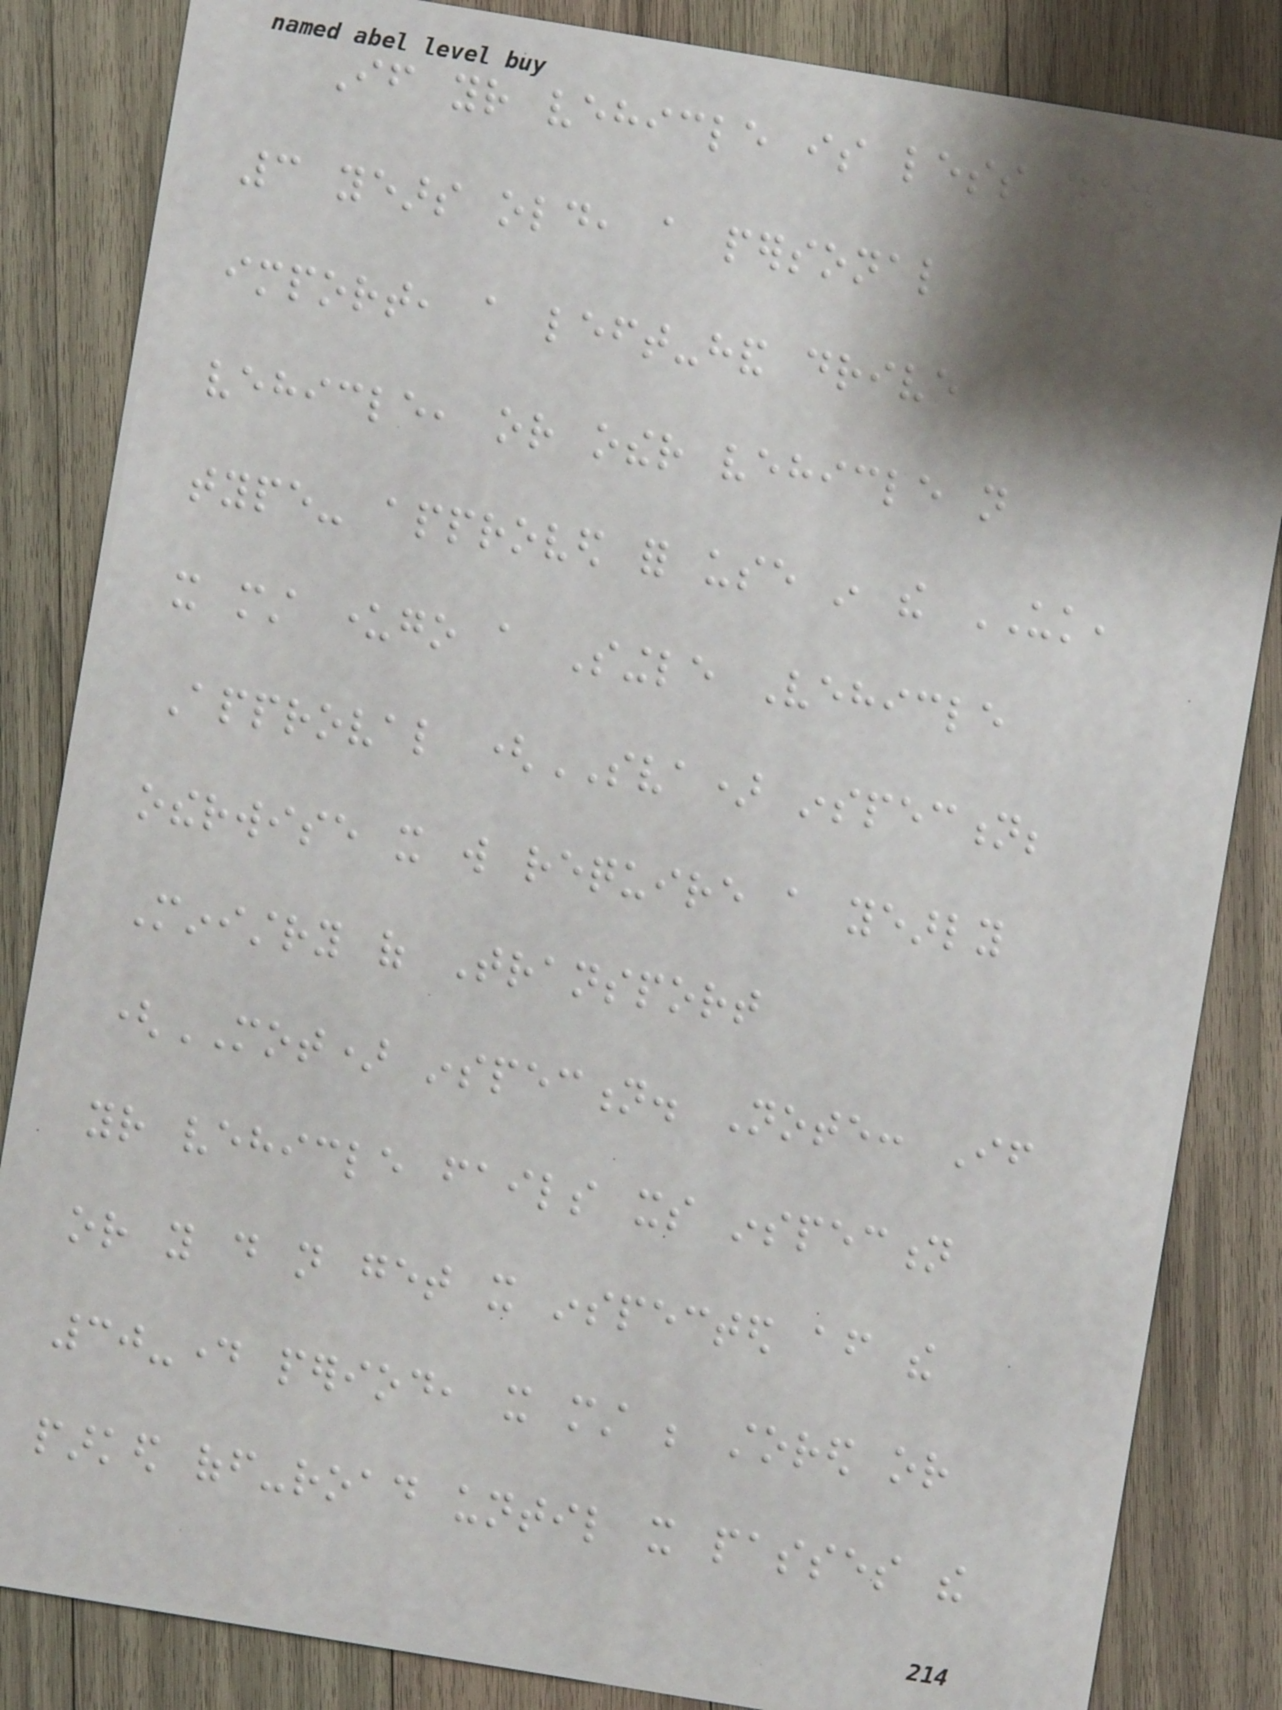If your vehicle is less than
3 years old, a personal
import, a left-hand drive
vehicle, or other vehicle not
type- approved for use in the UK,
it must undergo a Single Vehicle
Approval (SVA) inspection;
otherwise it will require a yearly
Ministry of Transport
(MOT) inspection. Note: If
your vehicle fails its inspection
or you do not get it inspected after the
30-day period, it must be stored or
parked off-road until it passes the
